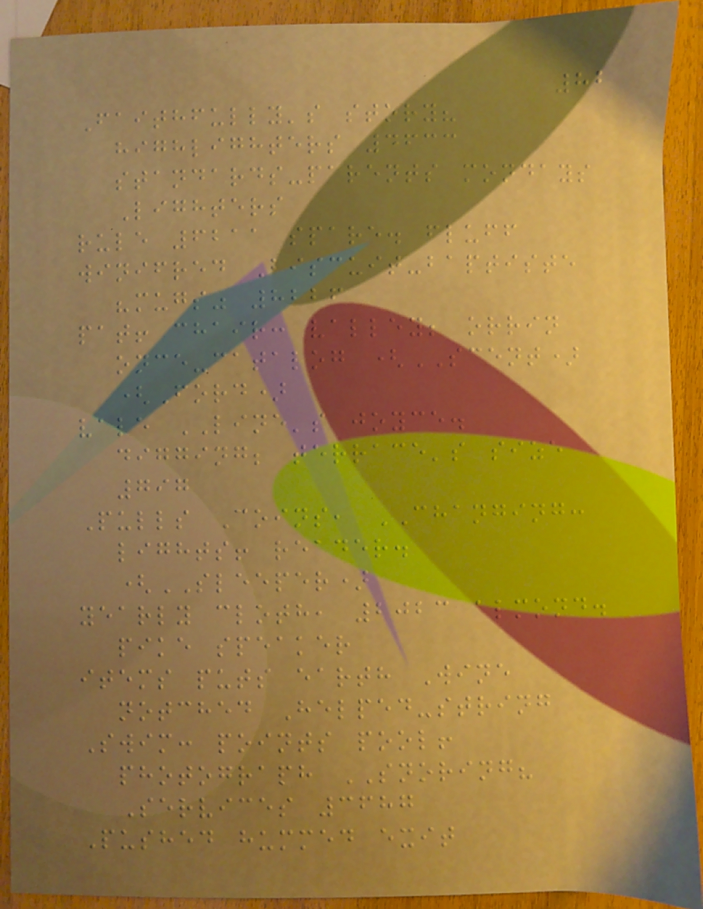82
Faithfully's story?
highlighters 4633
standards-parents mondays
Lighters
rule 6211 spare. fluff
winifred Biscuit-baptiste
"mugs" 8226
pat! chair: valley; orrin
once-catalog (SCENT)
(Ford)
vale LINE's joyce.
digging; terrace's size
797
Pulls Coins, CHANGING:
lights! reader.
(SLEEPER)
yearly cloth, 2023 almond.
pike speaker
items puts earth Wine
notched Helped-string
Swim: points pool!
photograph SNORING?
Services 3687
Pushed hummed exit
